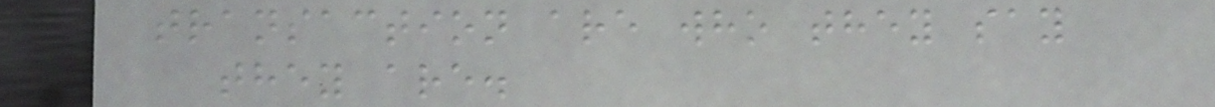transaction are who they say
they are.
